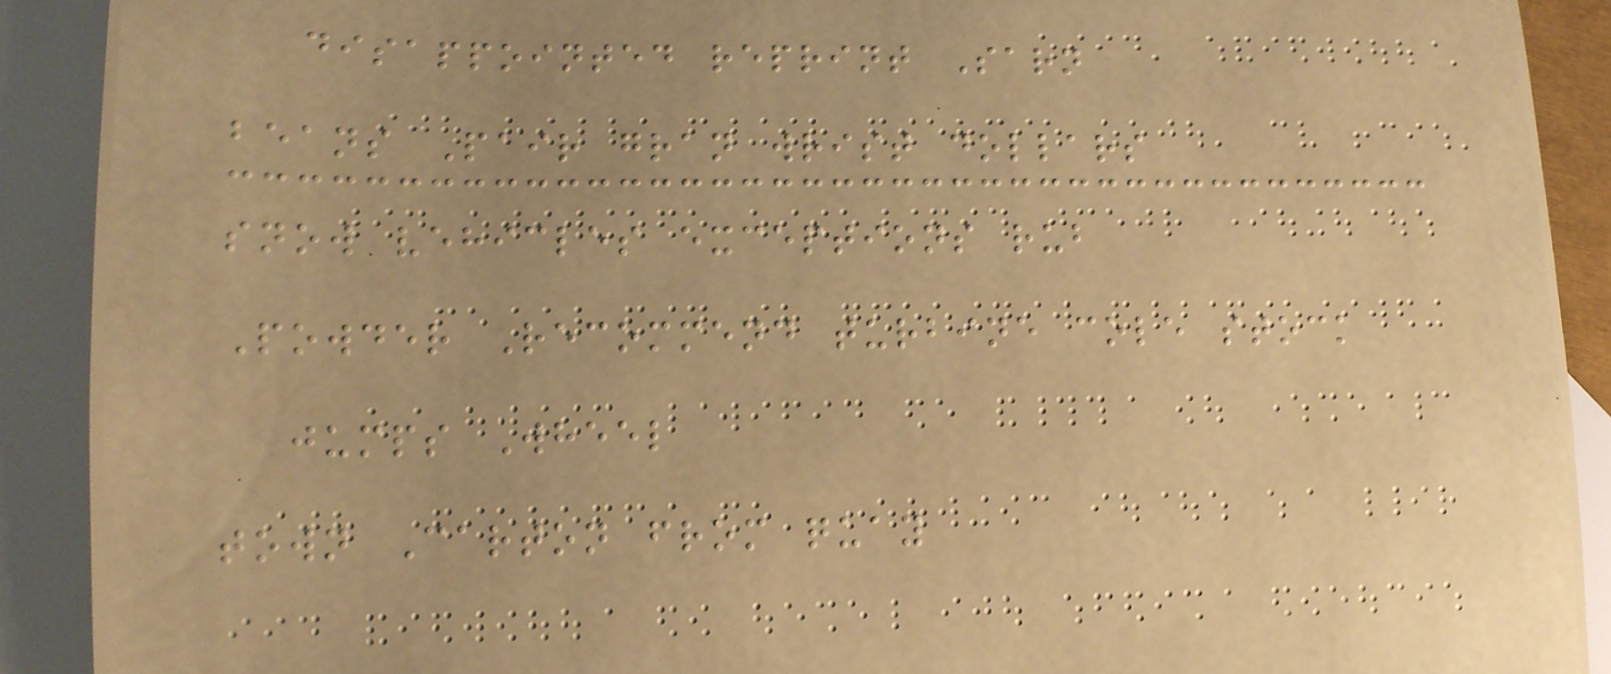disappointed reprint Sarn
beans Pair gran wrist dollars
snow vehicles exceptions rub
Powder Recommend turbine cole stock
jumps Wheel
town Carton from quay
